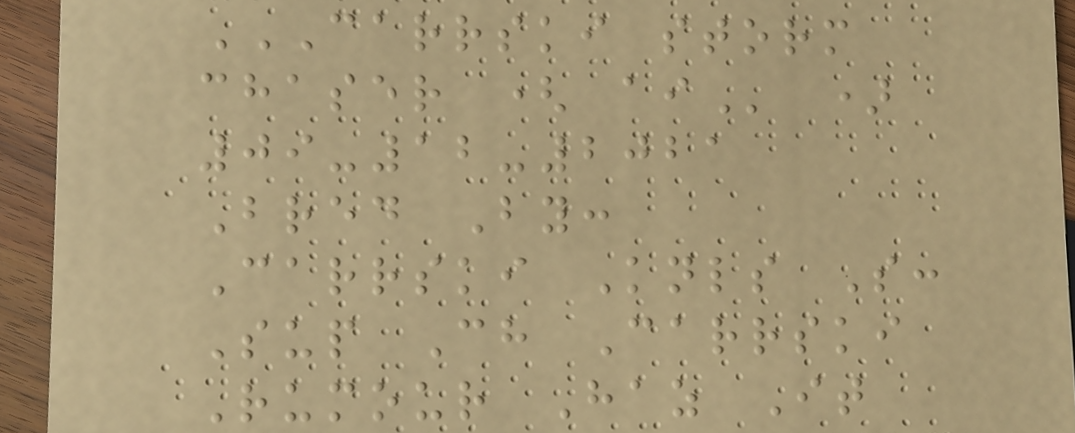CARRSKI STORM
CHASER ( AI )
09-12-2021
Bred By:
Carrski Knls S:
Sup Ch Carrski
Rumour Haz It
